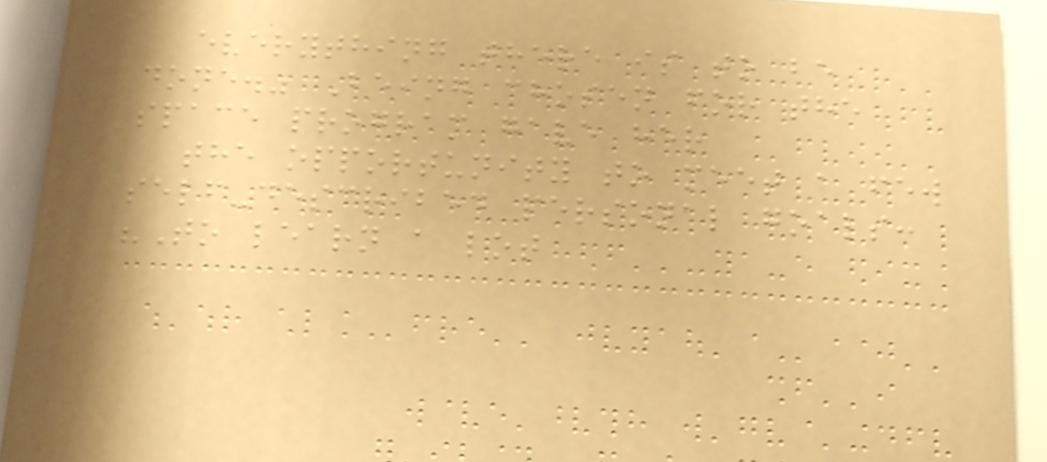everything there is to be
done." Being chosen for the
space program gave her
the opportunity to meet a few
self-described personal goals:
"To learn a lot
